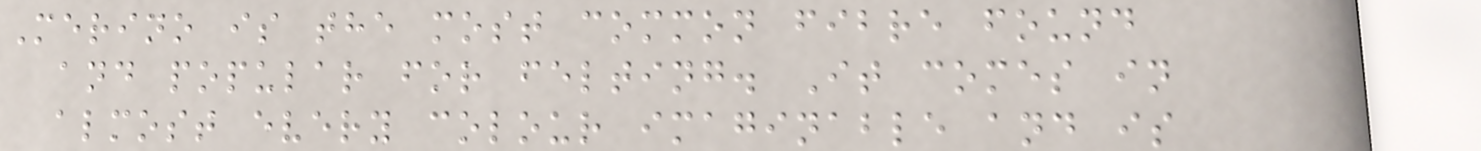Merino is the most common fibre found
and popular for felting. It comes in
almost every colour imaginable and is
